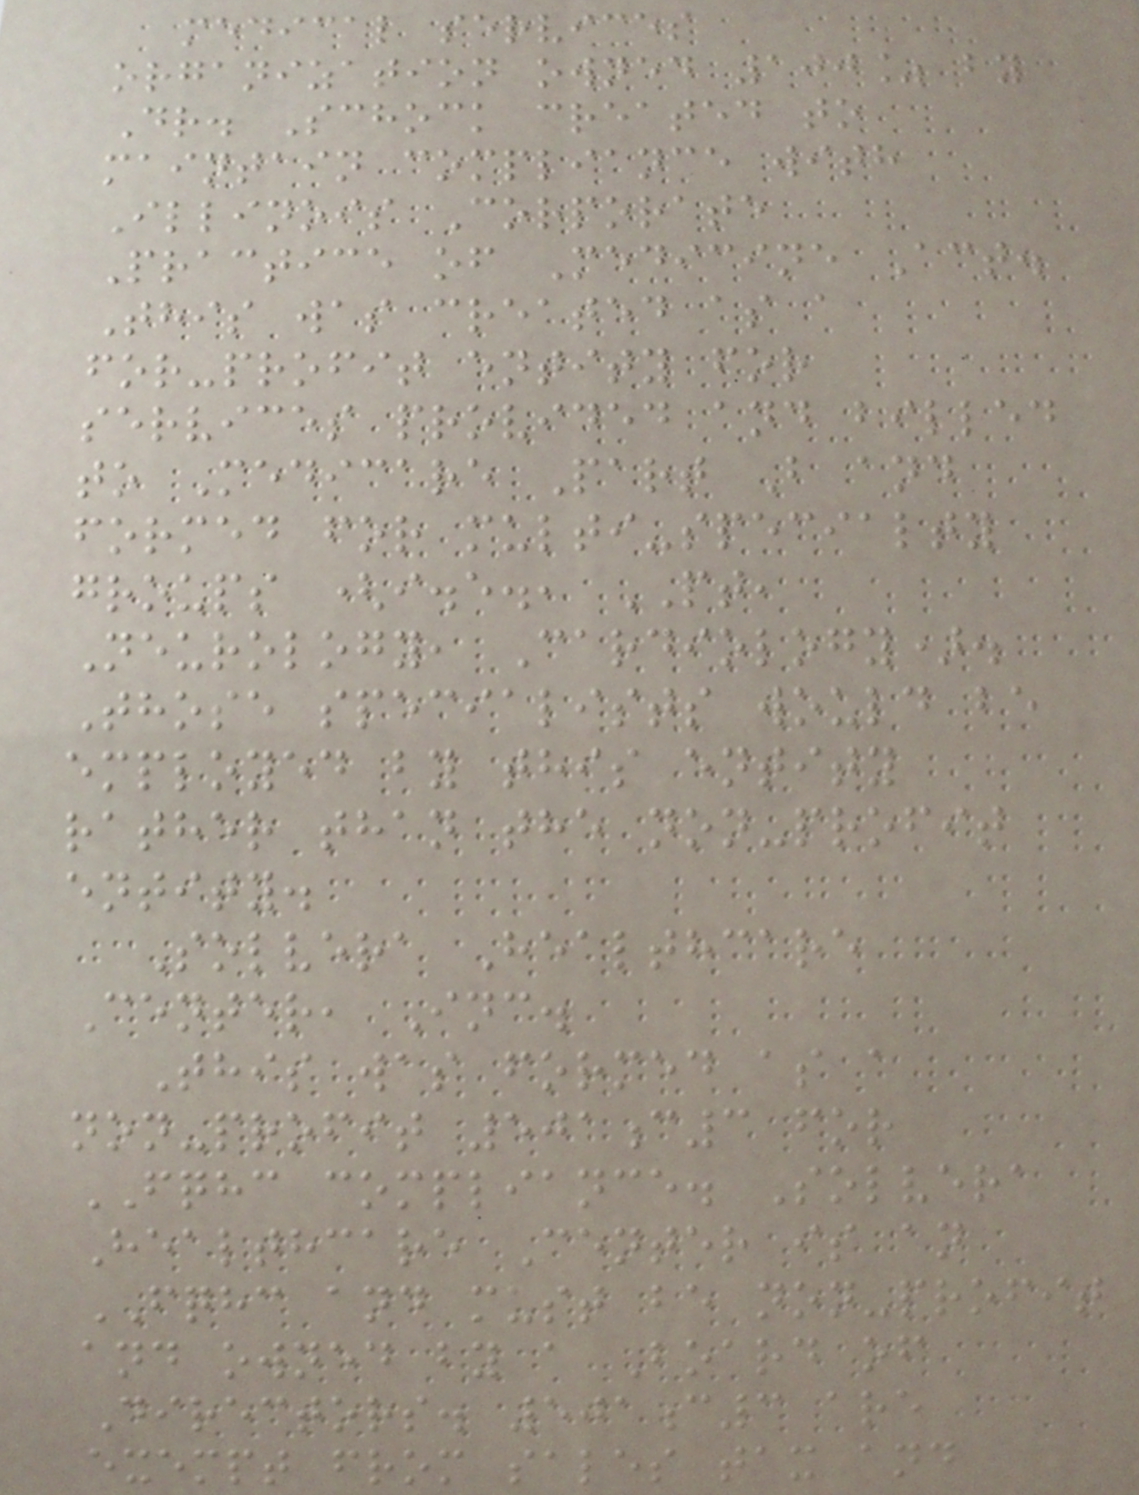medical services
organization owned 100% by
Dr. Schock created to
maintain compliance with
Illinois Corporate
Practice of Medicine Act.
This was created as a
for-profit entity for
services provided and billed
to Medicare Part B and
formed for multi-specialty
groups (i.e., PT,
Neurology, Cardiology).
Those specialists would be
employed by this entity
rather than the non-profit
entity.
Solvera Healthcare
Center, Inc.
This was formed as a
non-profit 501c3 for
FQHC compliance. Solvera
Healthcare Center is an
FQHC and must be non-profit
and owned by a Board of
Directors. 501c3 are
exempt from sales tax and
